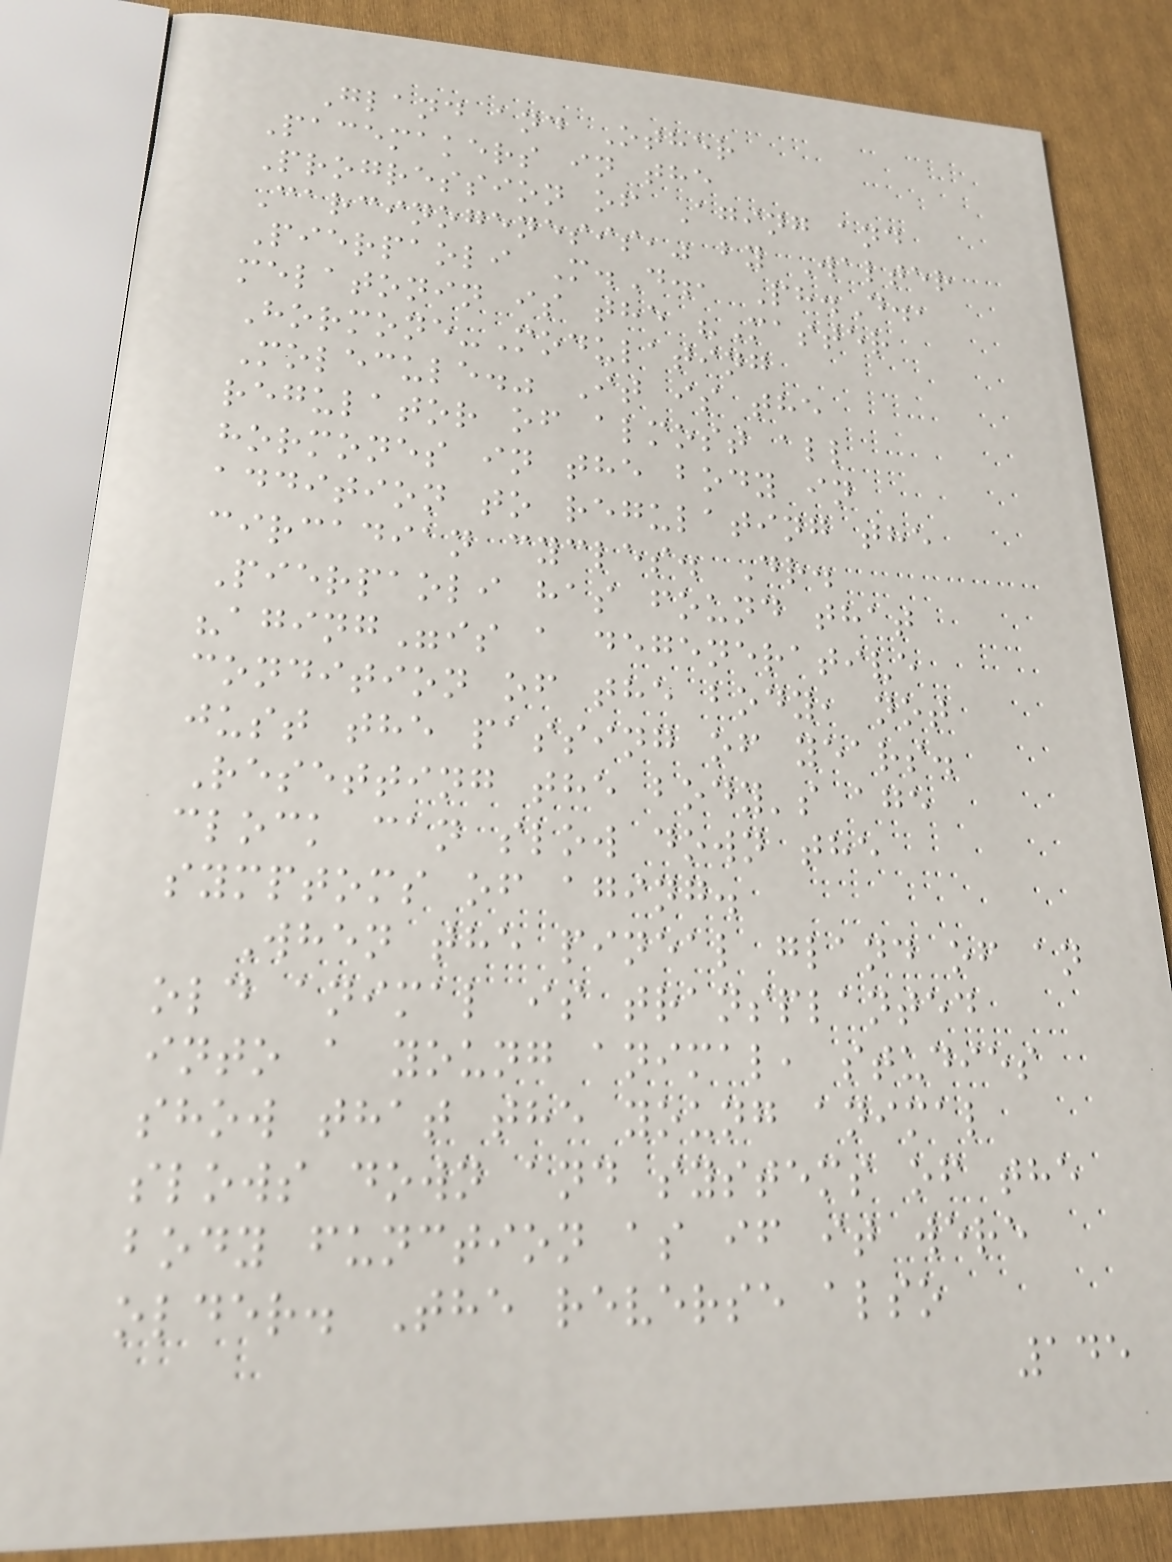Gland and Other
Pacemakers in the
Progression of Aging and
Carcinogenesis," by Walter
Pierpaoli M.D., Ph.D.,
melatonin is the "Master
Hormone-Modulating
Molecule." It is the
regulator of almost all
hormones in the body in
addition to regulating the
circadian cycles. Dr.
Pierpaoli has found that
"aging"is a degenerative
condition of the body, not
just the passing of years.
Resetting the body's age
clock can slow down the
symptoms of aging.
When the pineal gland of an
old animal is transplanted
into a young animal, studies
show that the young animal
slows down and systems of the
body function as if it were
older. The reverse also
145
